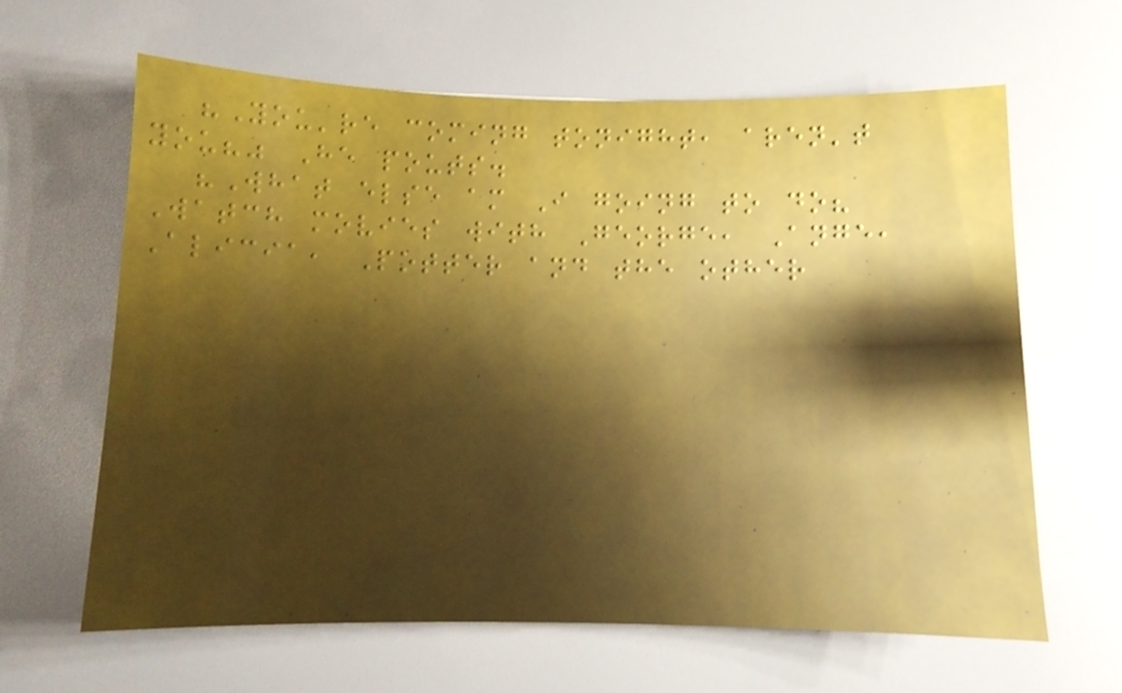"You're coming tonight, aren't
you?" He pouts.
"What else am I going to do?
Watch movies with George, Ange,
Alicia, Potter and the other
